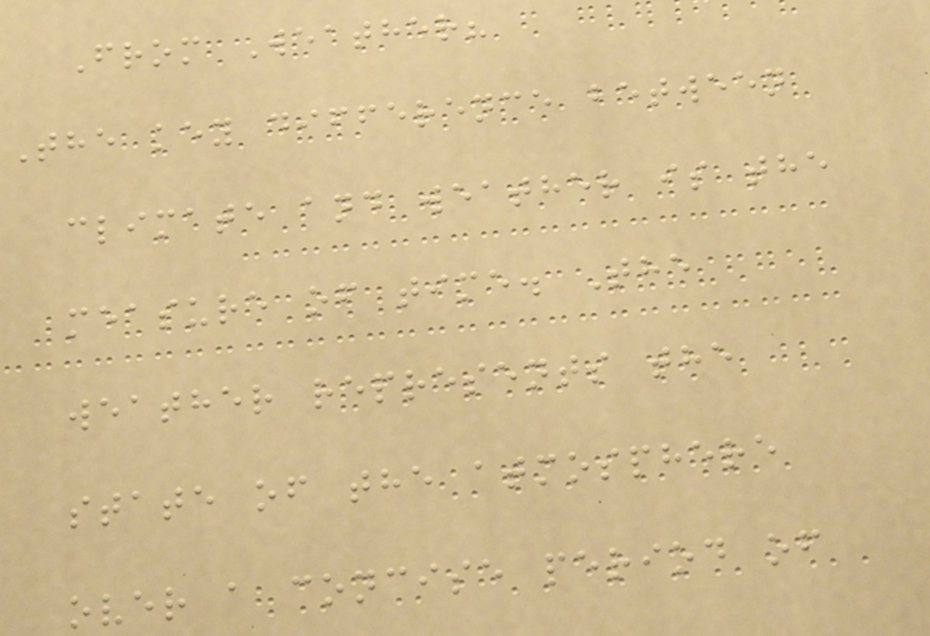From Weather?
The key difference between
climate and weather is the
measure of time. The
weather represents the
state of the atmosphere
over a concise period of
